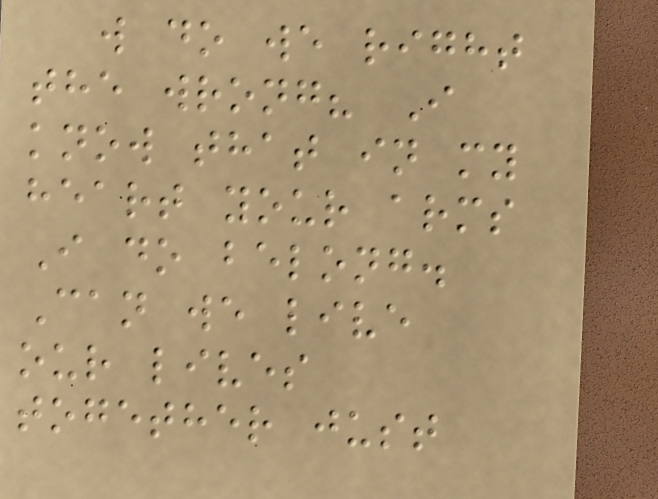w do we right
the wrong? I
know that in my
heart your arms
I do belong.
Can we live
our lives
together just
